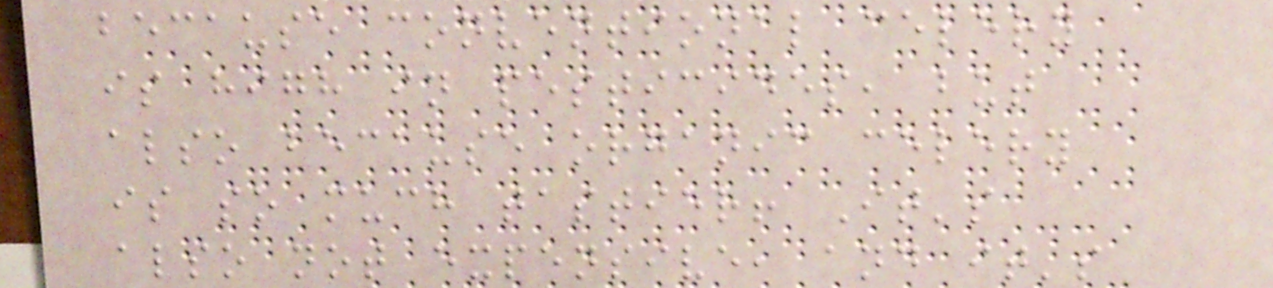because conventional celery
is high in pesticides, but
also because organic celery
is so much tastier! It's
also not expensive, and it's
